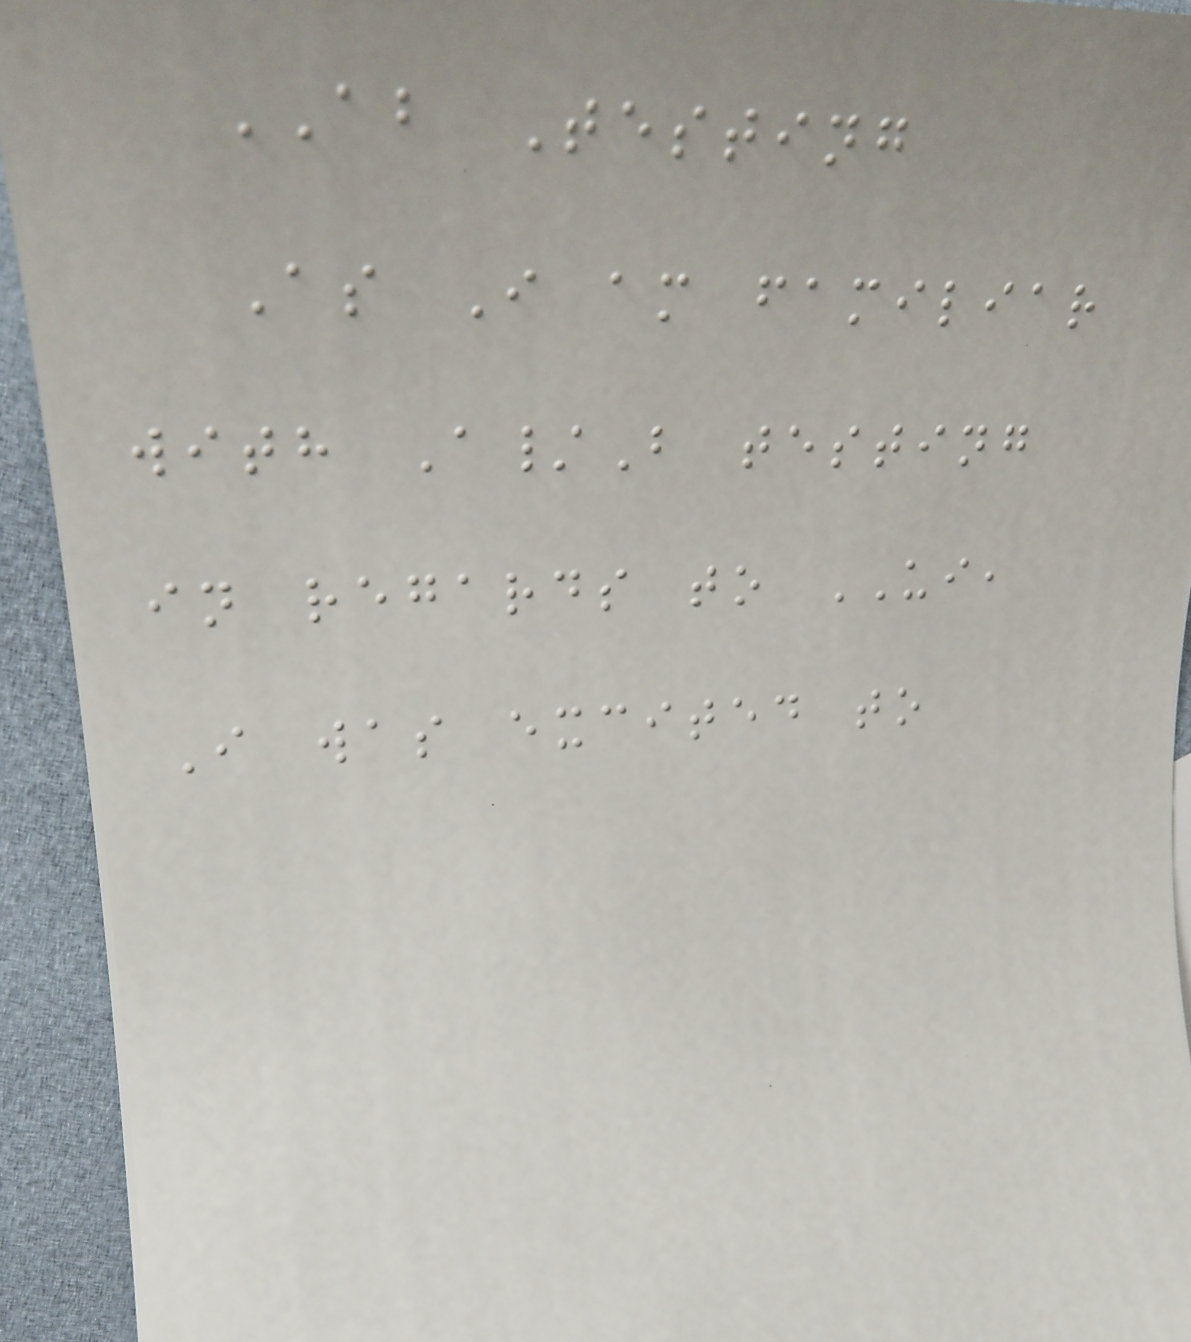AB Testing
As I am familiar
with A/B testing
in regards to UI,
I was excited to
